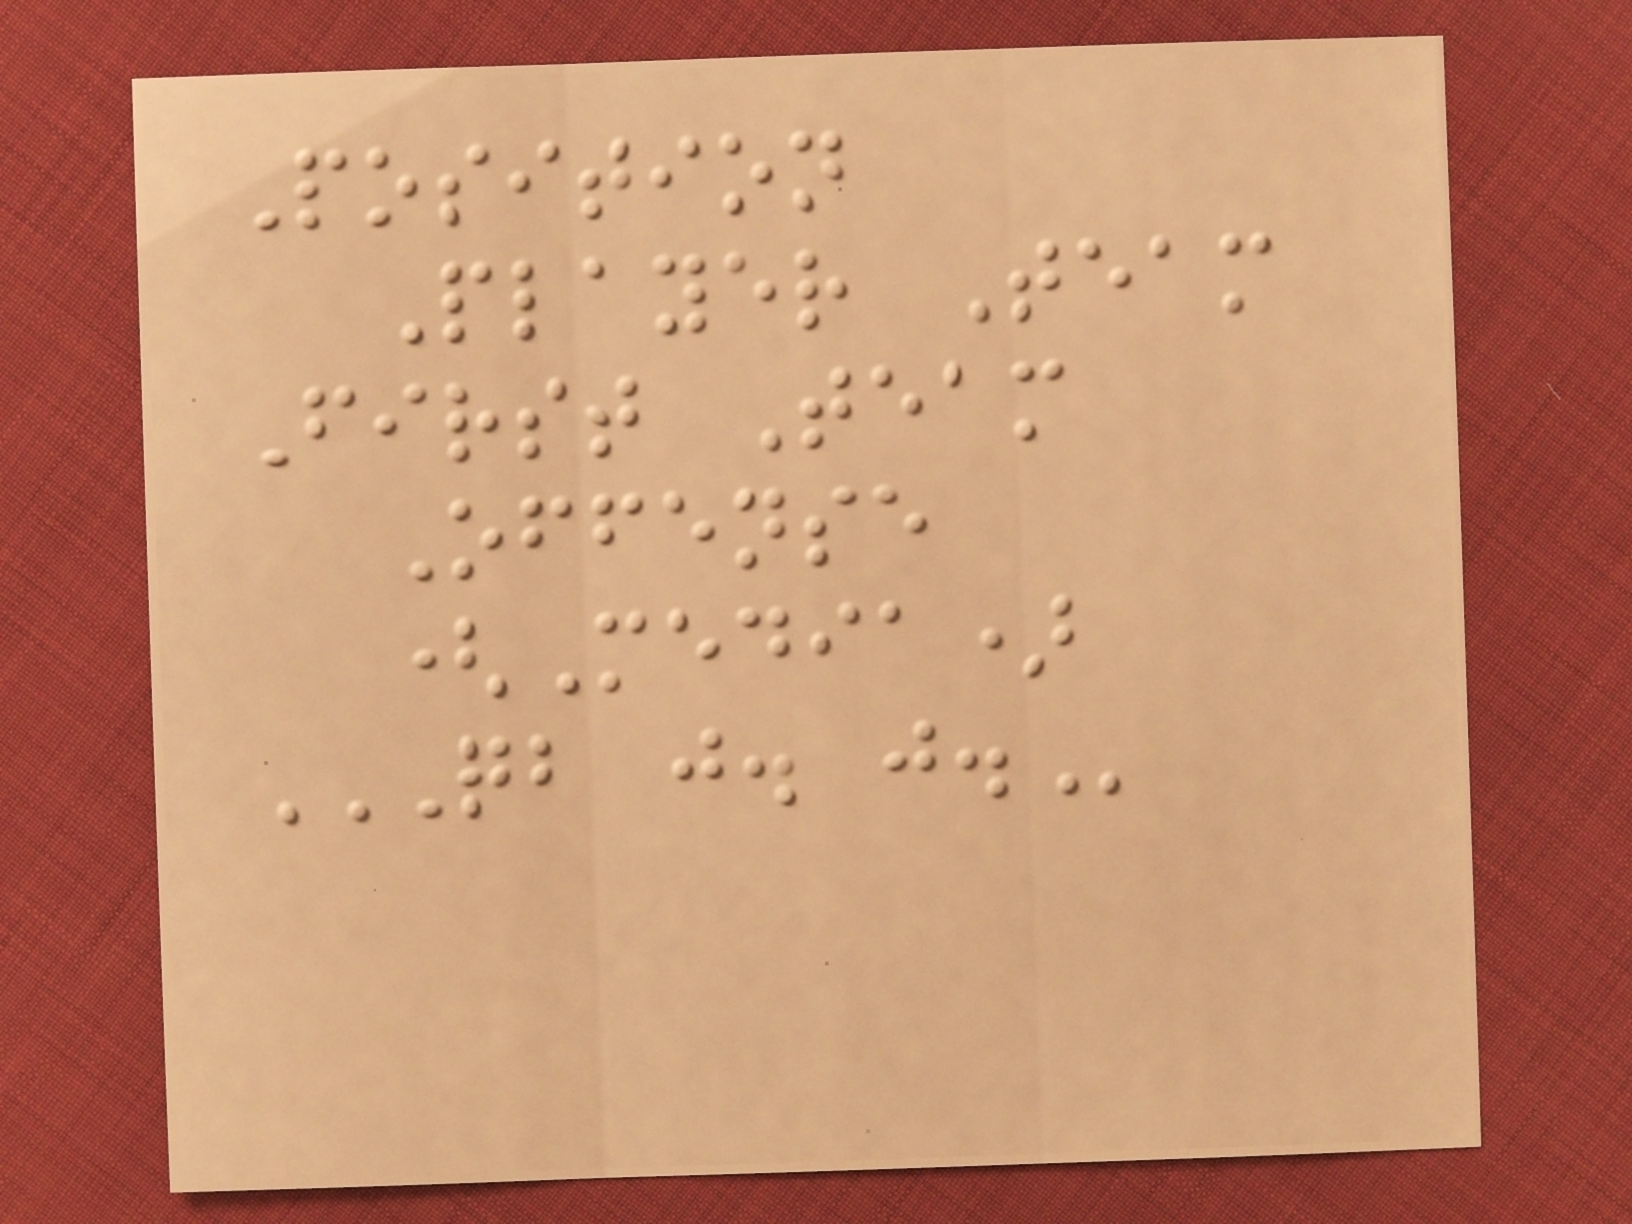Position
Player Team
First Team
Offense
(Media)
QB J. J.
